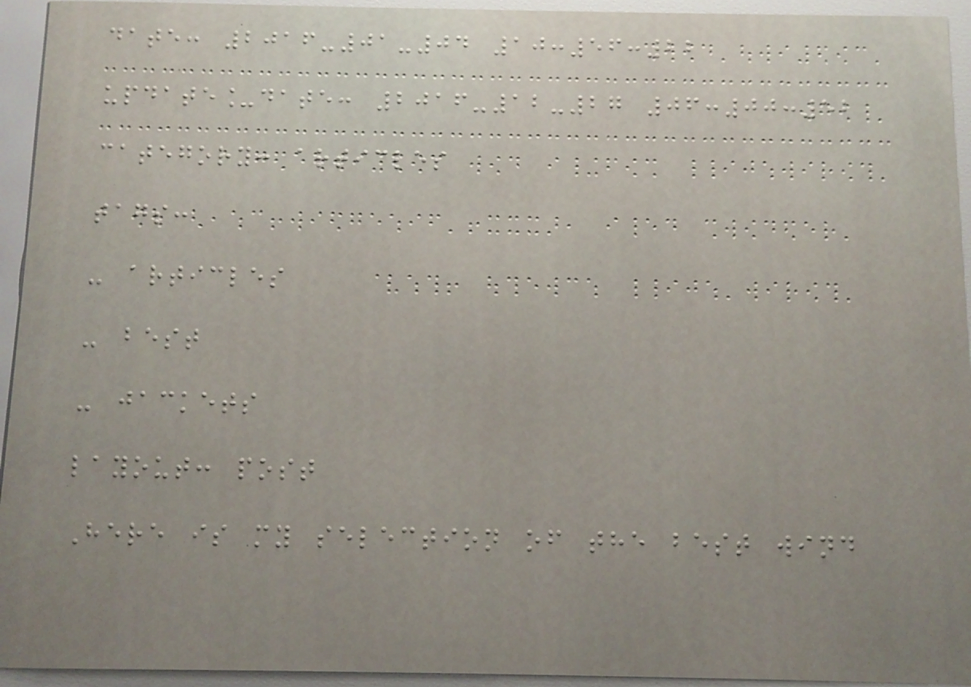date: 2016-01-04 10:56:22
update_date: 2016-12-27 06:00:52
category: articles
tags:
- articles
- best
- jackets
layout: post
Here is my selection of the best wind
